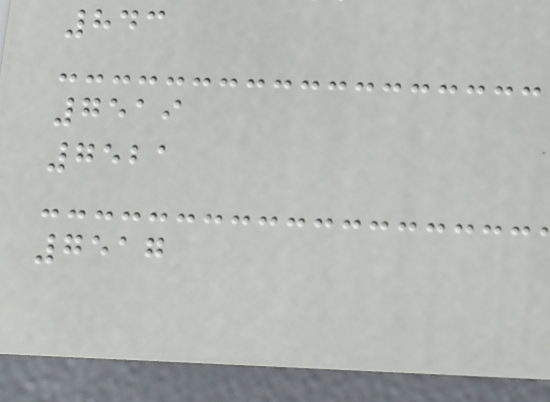843
7519
7521
7517
